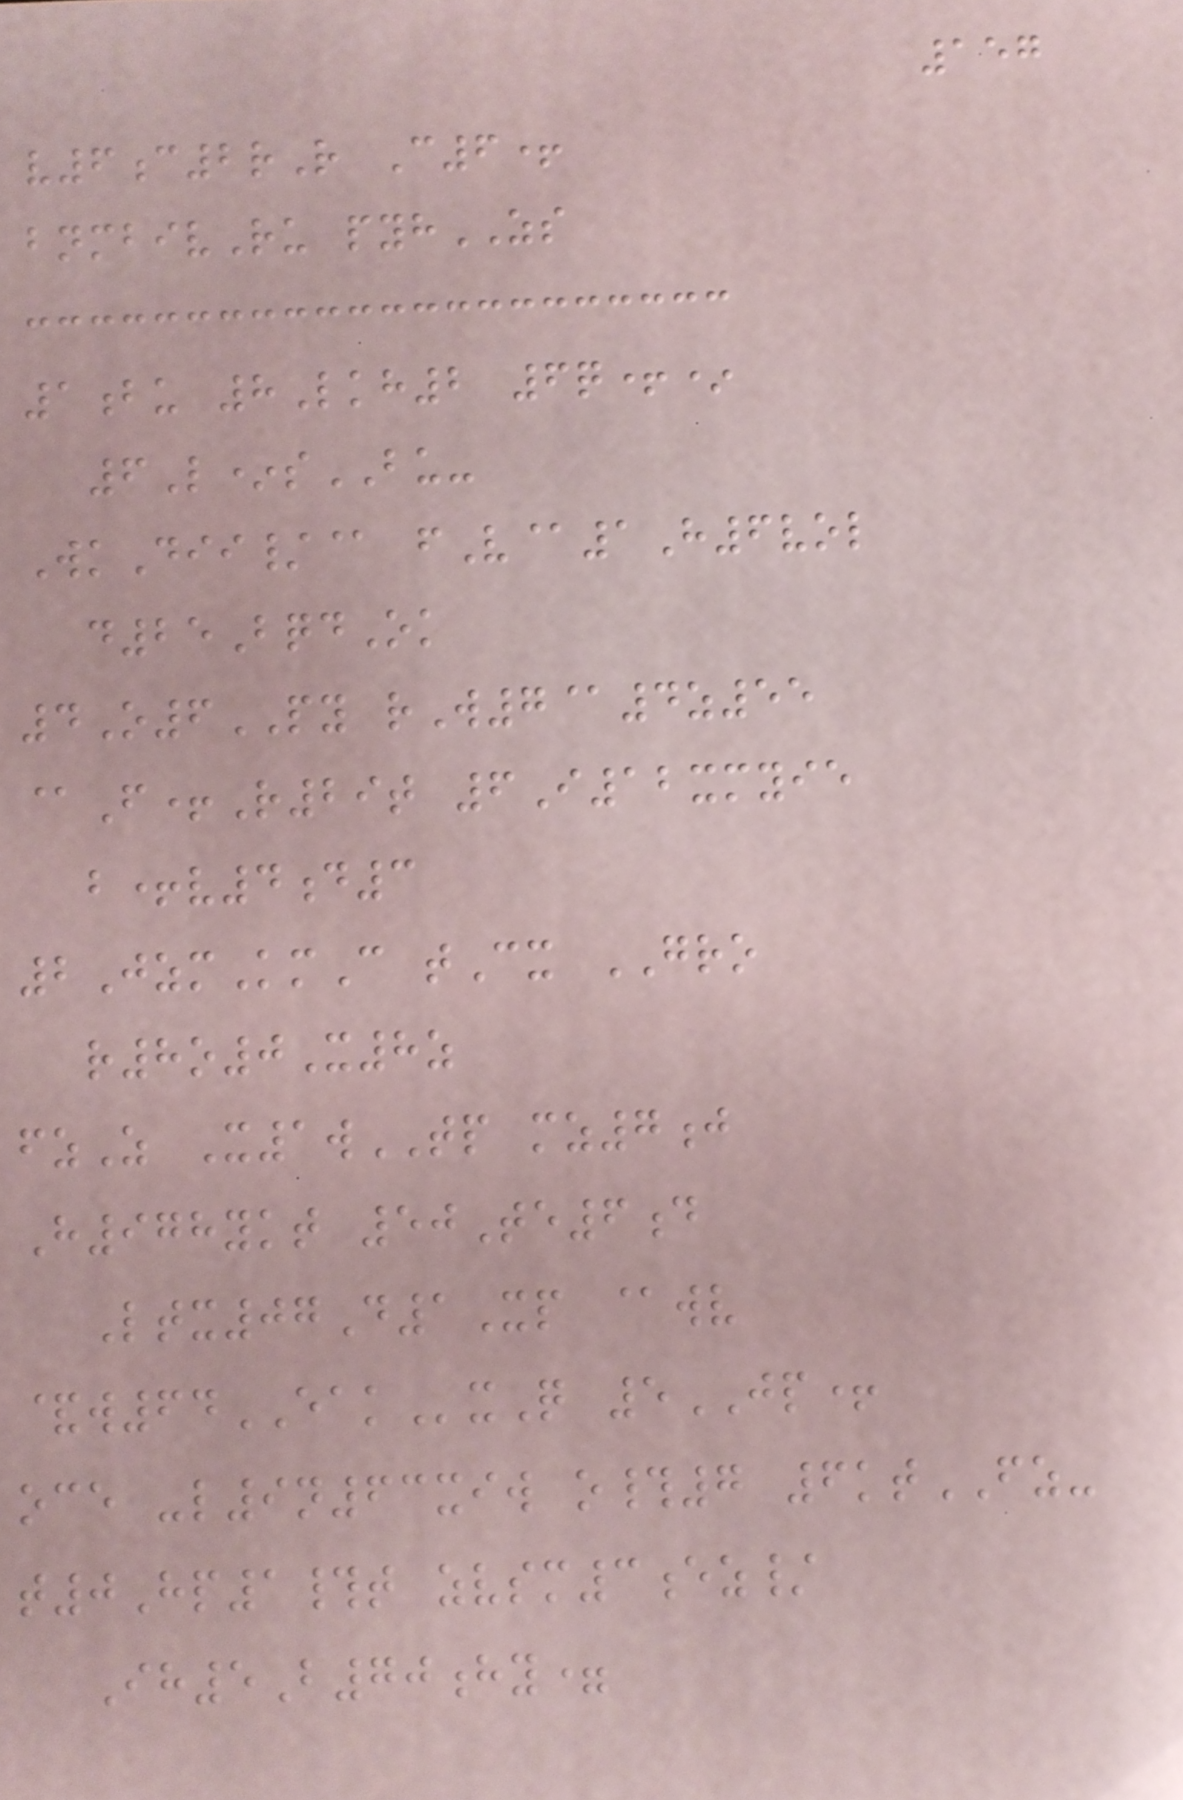157
v6c2rR C6+
bnmbivRu pyhZS
1bu 8Lkh2 6q+*
6L*sBU-
WkDii/@ fV@1H6vol
d25BqdOk
4O6PY rW7@4z55
@F+R29t 6I12xmyie
b+v4d3
2JzmKmC tCx GRO
r8o0X8z
fzZ X1wTP mz7j
H978ykt 50Te6d
Ltx07D1Xp @wv
&w64EAKxQ 5JP+
oce -l9n63xiw o#7 6ktFZ-
t0Hp1#t zvsm3ez/
Ih5B70hy=
